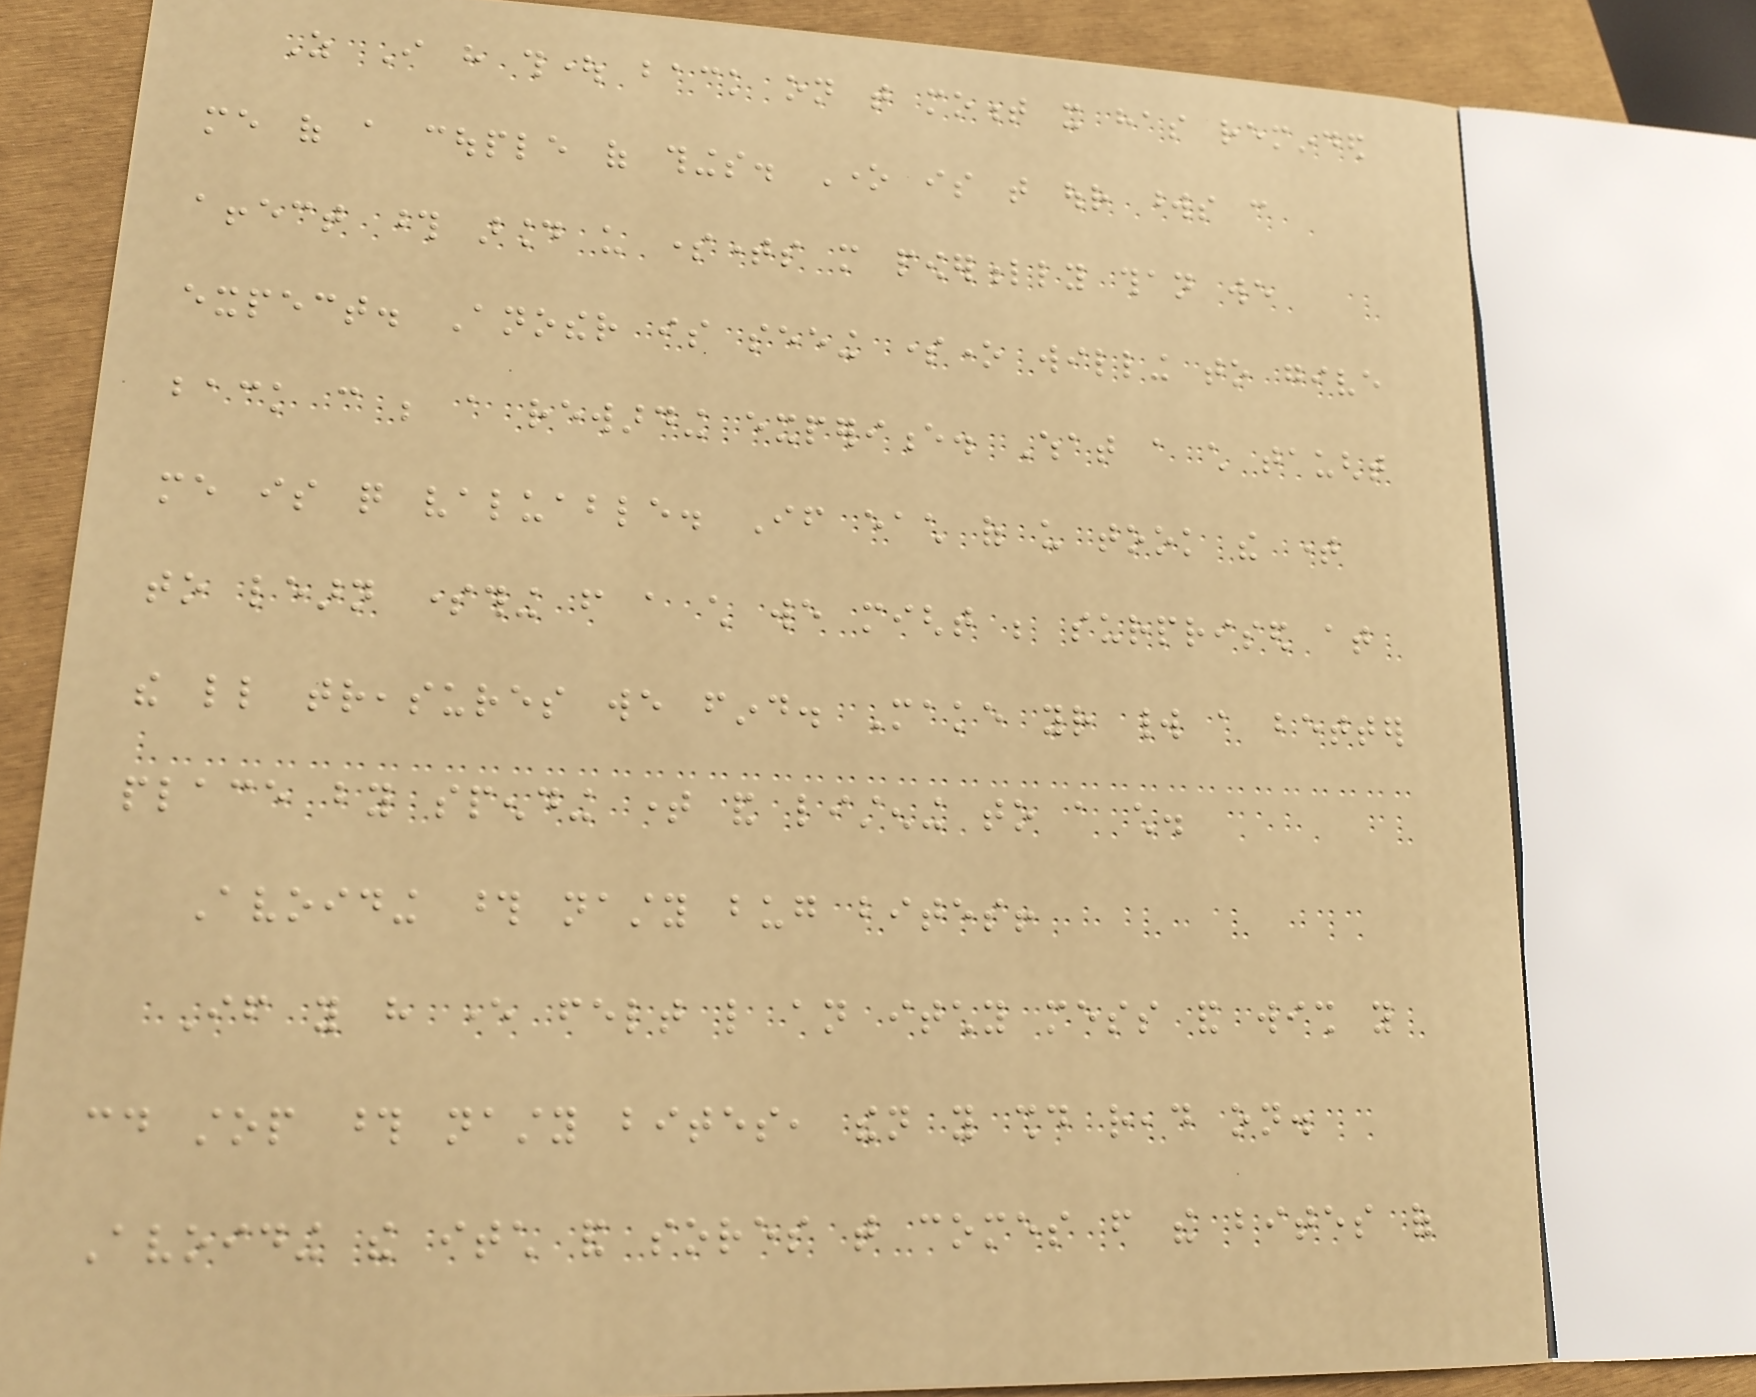As I have thought back on that moment it has reminded
me of a couple of things. One is that our words can
affect those around us sometimes more powerfully than we
expect. Another is seeing someone willing to give
back can be a rewarding experience. What a child taught
me is quite valuable. If each of us took the time
to learn something from a child we might be surprised at
the little treasures we find. Make your world a better
place by spending time and listening to a child.
Avoiding those nasty bug bites!
If you have ever felt like an itchy mess and wish you
could stop those nasty bites, then you should read on.
Avoiding the itch and sores that comes from the bites of
